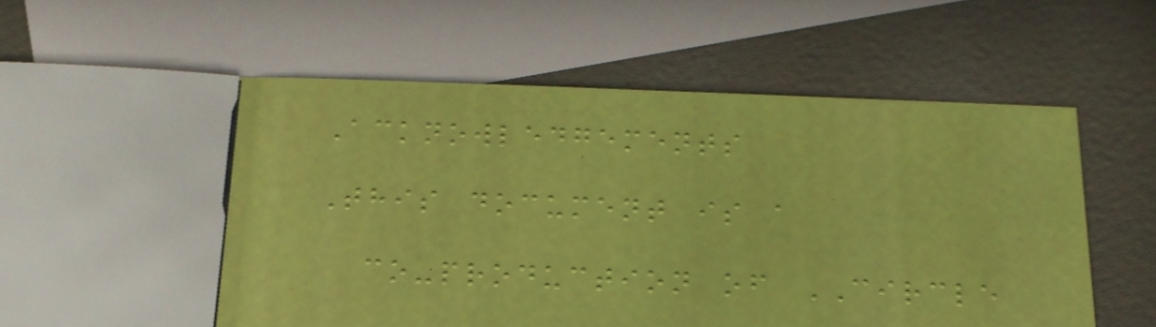Acknowledgements
This document is a
co-production of CIRCLE
